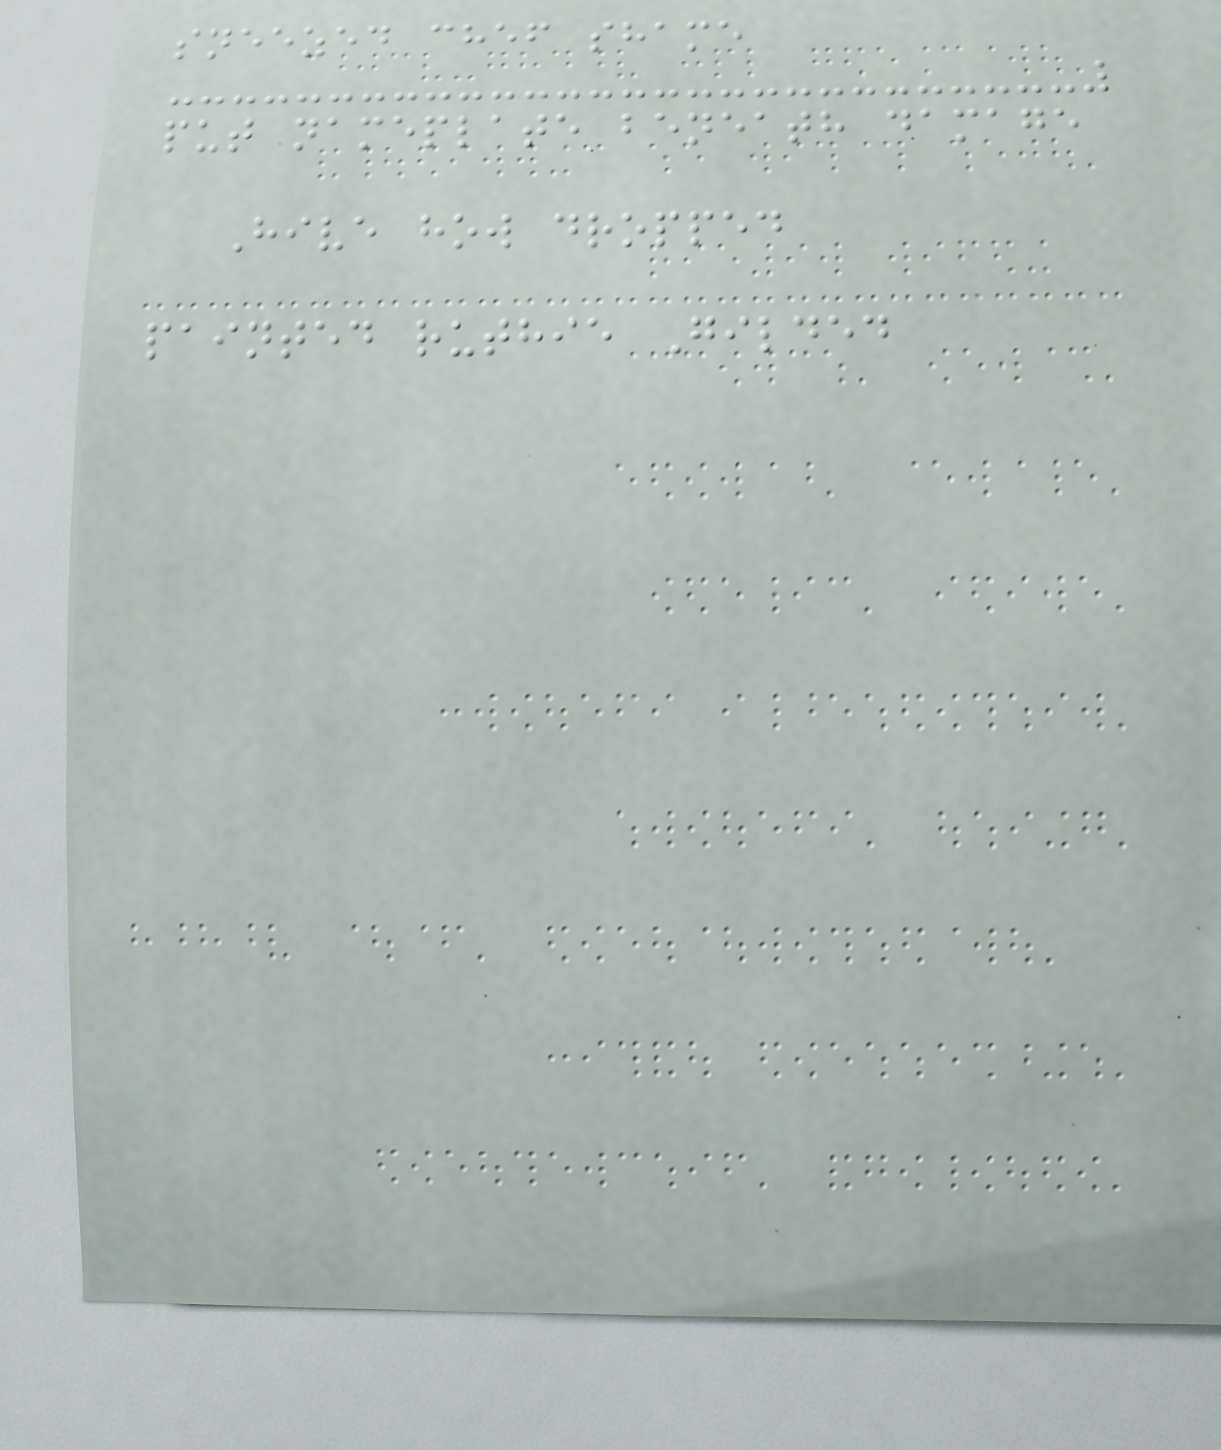sneezed chef shame
put nameplate beneath damage
Hive how dropped
painted ruthie Gilded
